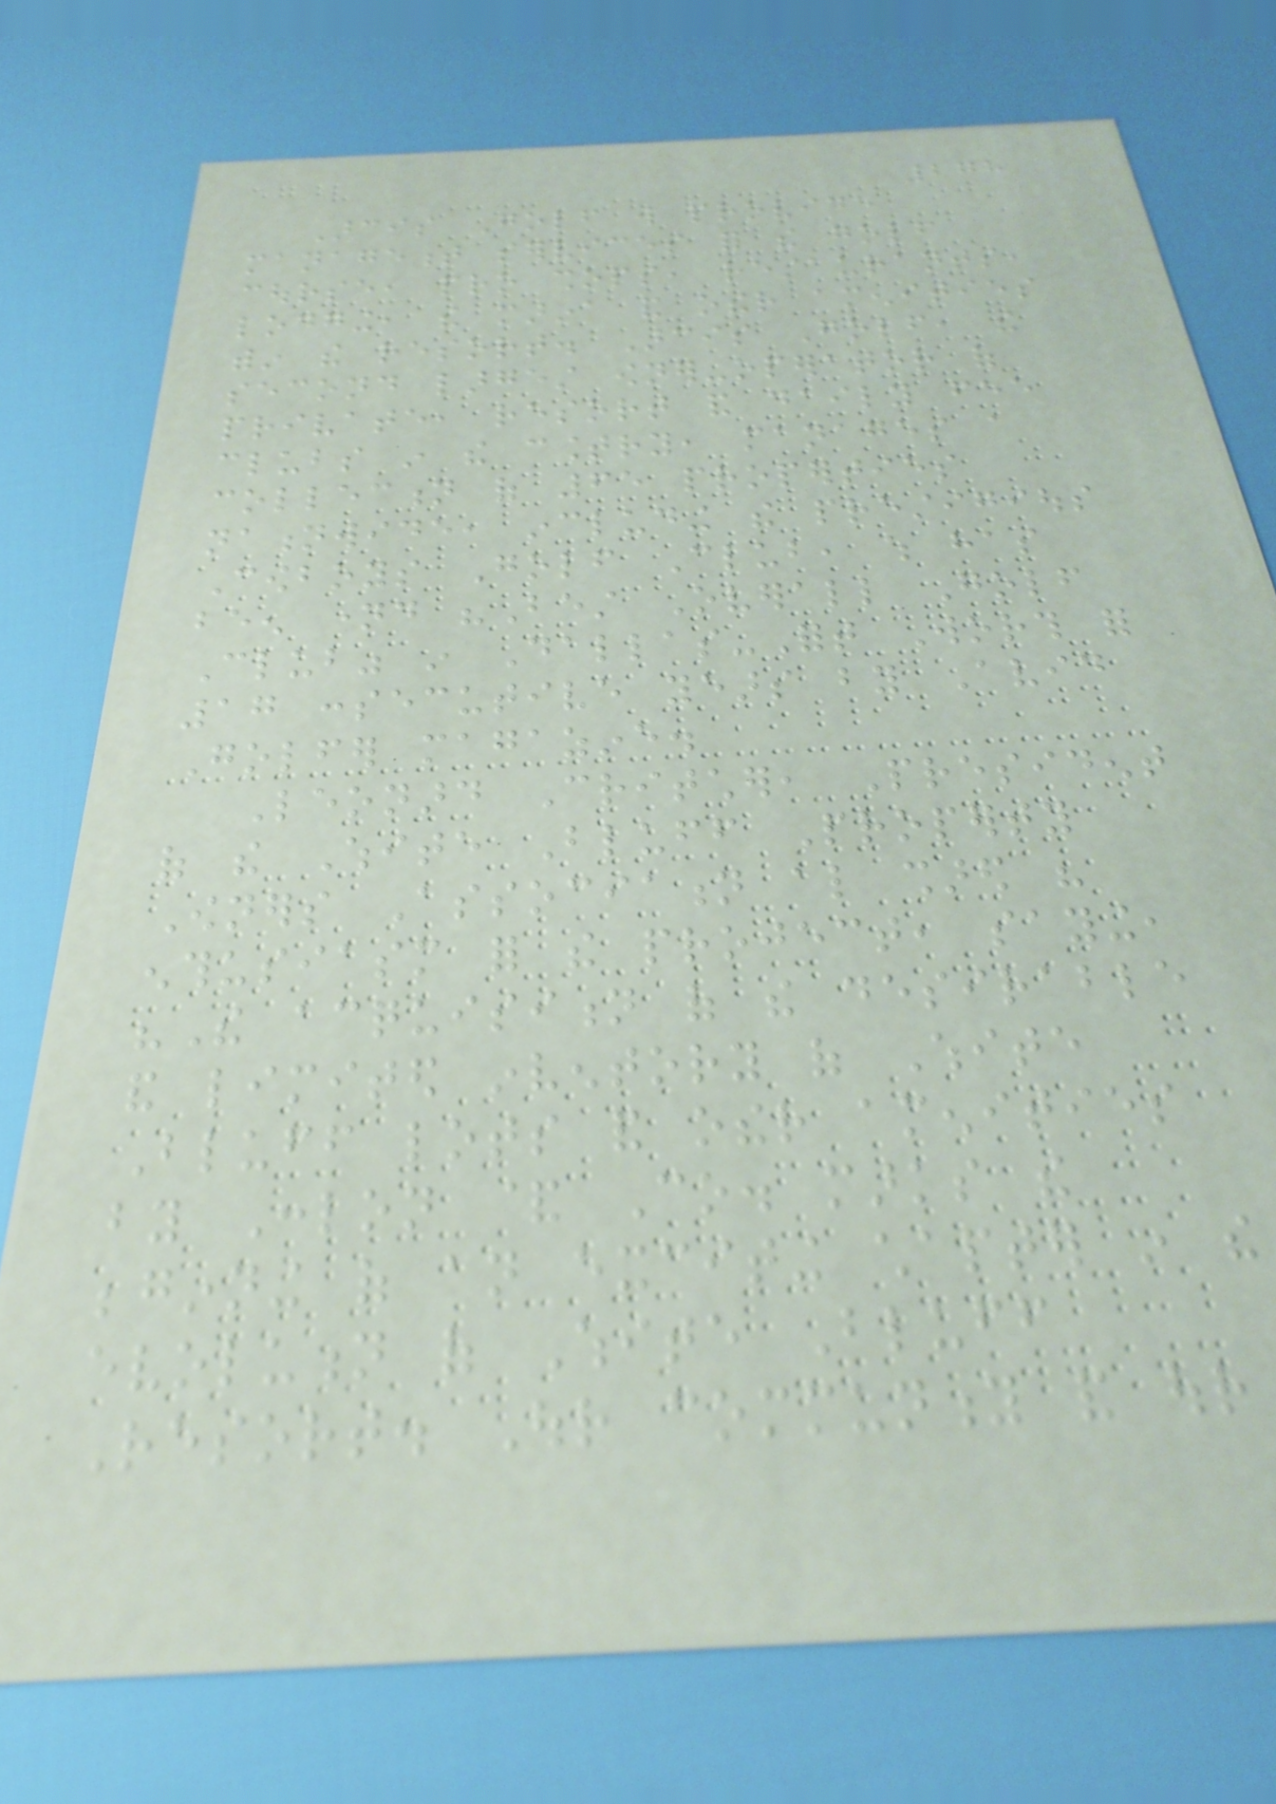278
Arcis Golf will provide
management services for the golf
course, pro shops, restaurants,
lodging, the marina and other amenities
within the resort. Arcis Golf, the
second largest owner-operator of
private, resort and daily fee
clubs in the country, manages a
collection of 65 properties
nationwide, including the prestigious
Cowboys Golf Club, which has
been named "Best Overall Golf
Club" in Dallas-Fort Worth for
17 consecutive years by Avid
Golfer magazine.
Leonard Critcher, President
of the White Bluff Property
Owners Association also shared his
enthusiasm for the project, saying,
"The acquisition of the desirable
and limited inventory of White
Bluff lots and other amenities
by Conlon & Co. marks the
beginning of an exciting chapter in the
evolution of White Bluff
Resort. Our community and our
